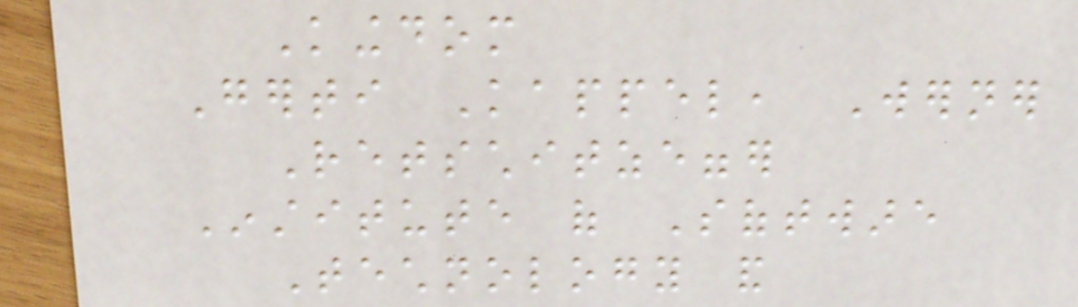Kingdom
Gerti Kappel, Werner
Retschitzegger
Institute of Software
Technology and
